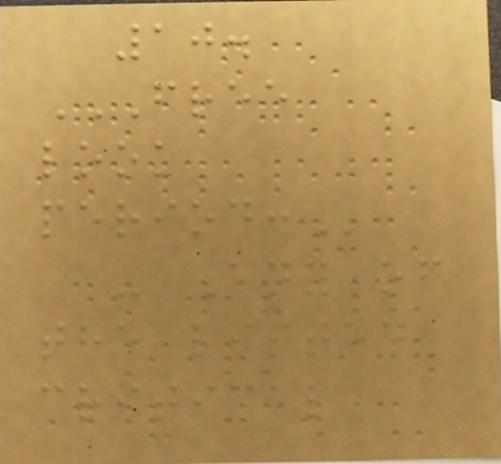10.
FREE
LOOK
PERIOD:
- Any of
the listed
critical
